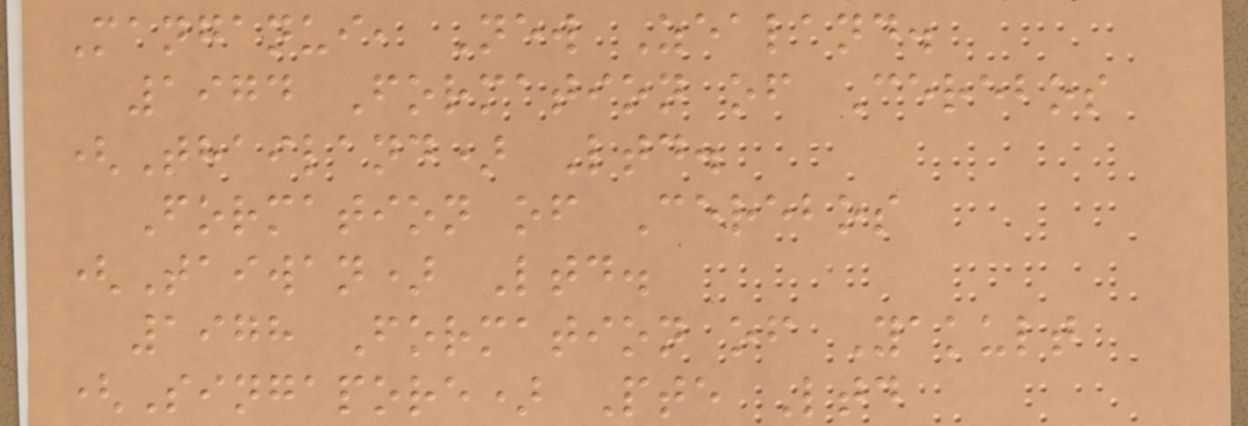Manganui, New Zealand.
1974 Formation of Cerebos
(Thailand) Ltd.
Formation of Cerebos
(Taiwan) Ltd.
1978 Formation of Yakult
(Singapore) Pte Ltd
